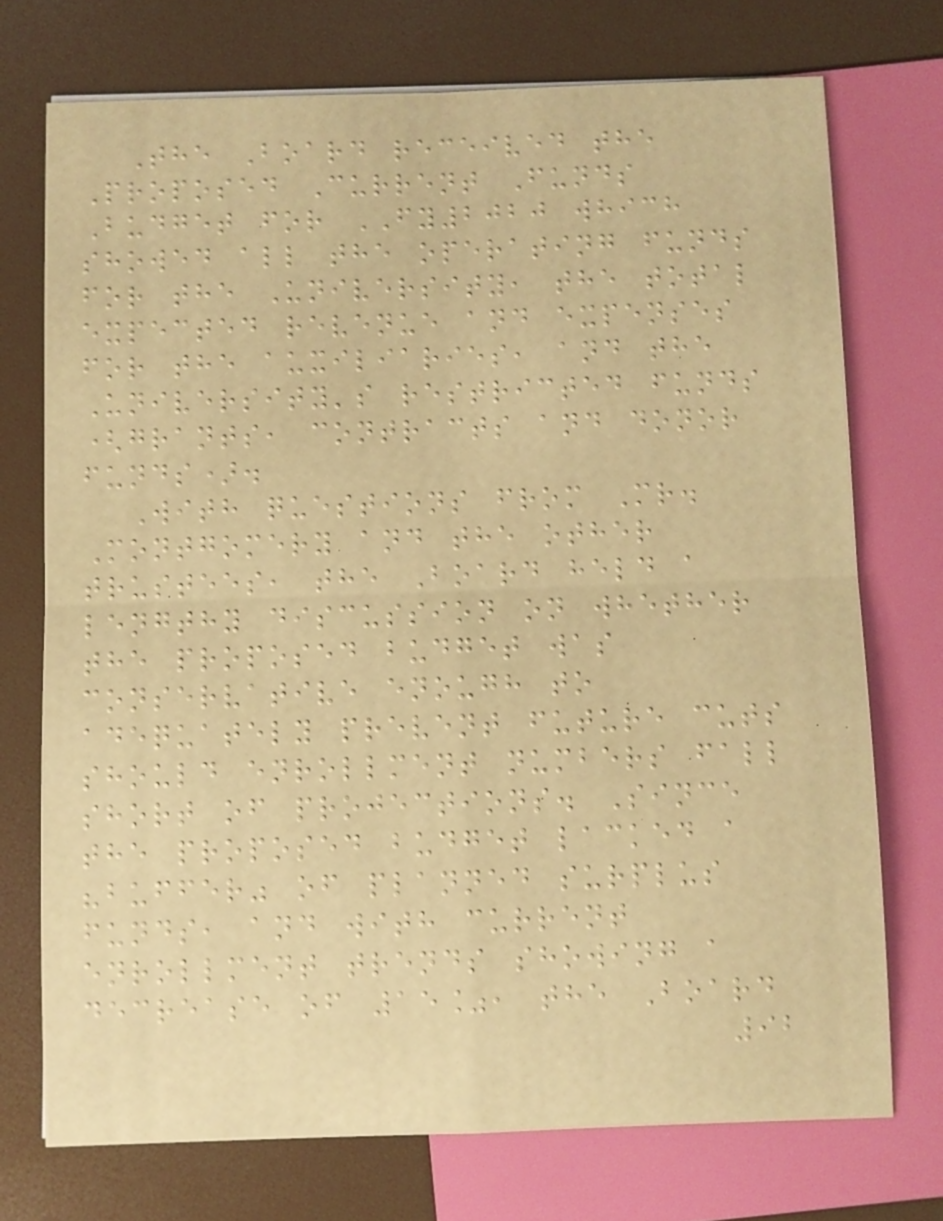The Board received the
Proposed Current Funds
Budget for FY2020 which
showed all the operating funds
for the University, the total
expected revenue and expenses
for the auxiliaries, and the
University's restricted funds
(grants, contracts and donor
funds).
With questions from Mr.
Montgomery and the other
trustees, the Board held a
lengthy discussion on whether
the proposed budget was
conservative enough to
adequately prevent future cuts
should enrollment numbers fall
short of projections. Since
the proposed budget lacked a
"buffer" of planned surplus
funds, and with current
enrollment trends showing a
decrease of 15%, the Board
92
